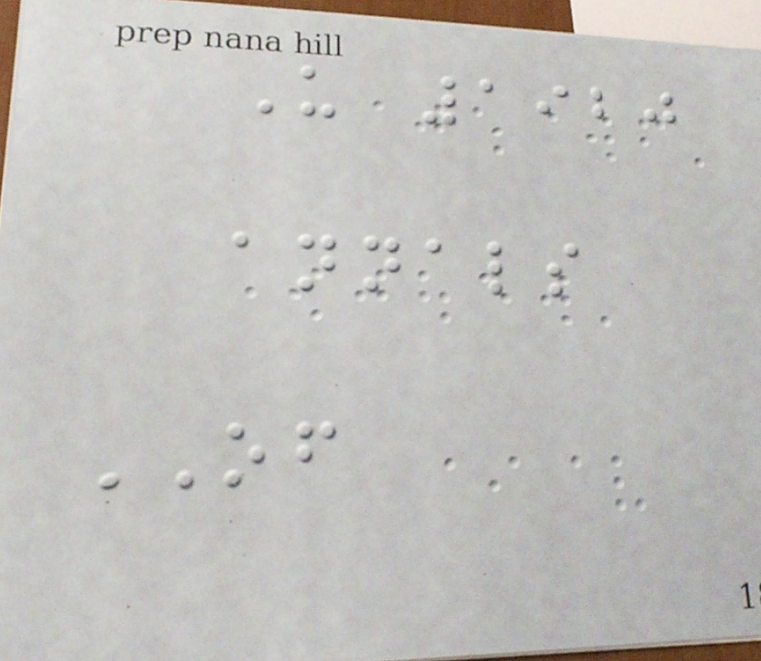U 1920
annals
OF
